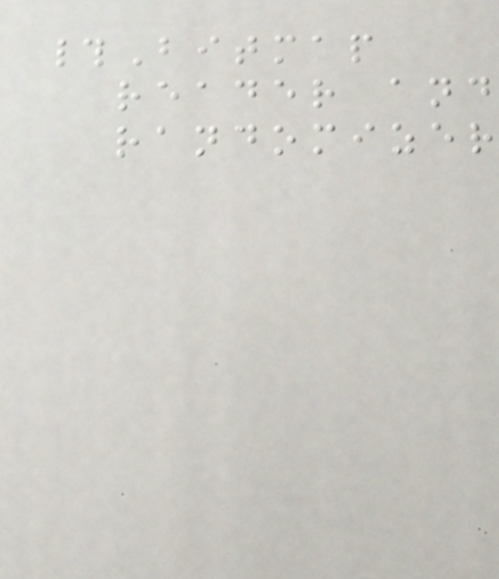#Bitmap
reader and
randomizer
